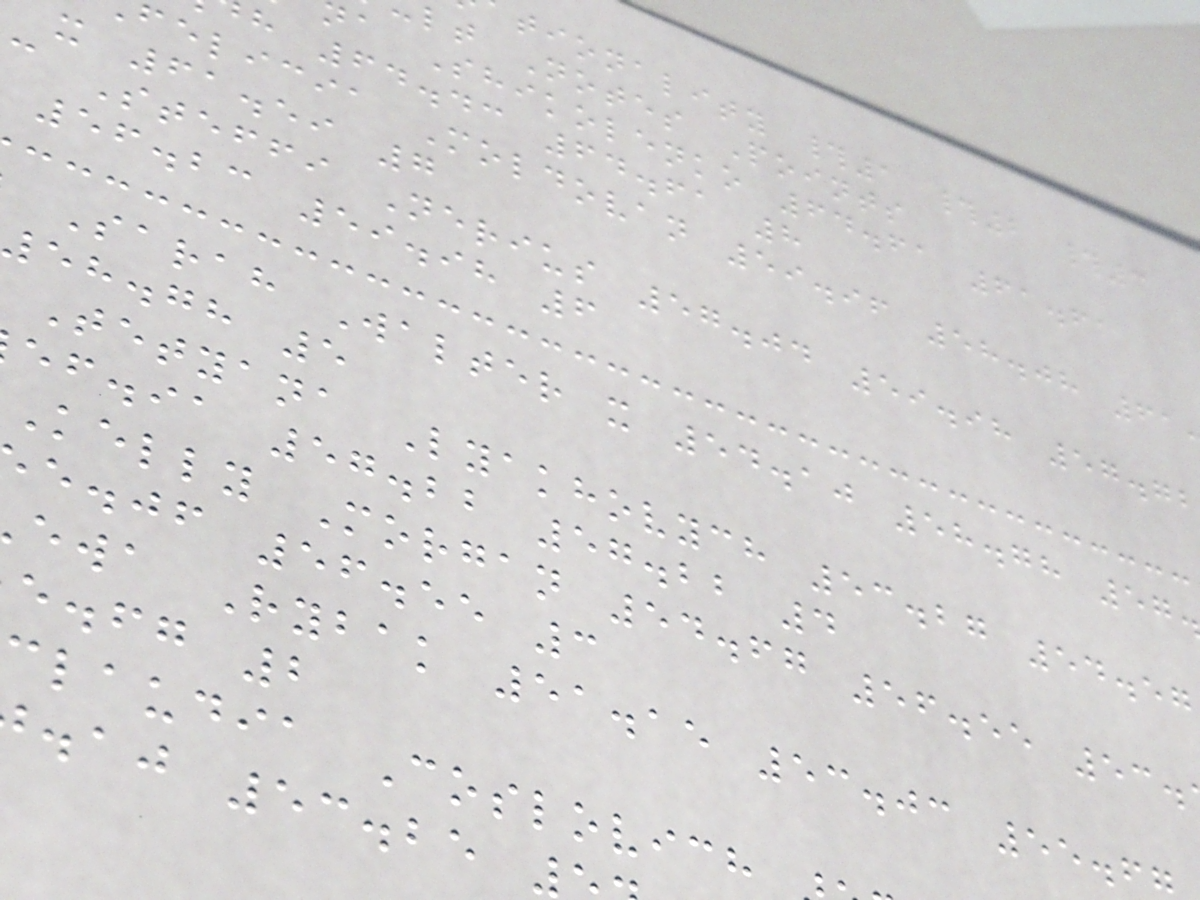tionality #1 #2 #3
lt Notes Points
a Shikolenko 64.61 61.61
h 64.43 64.61 8
felicia Moldovan 59.96 58.08 61
x 61.59 7
c Steffi Nerius 57.04 59.98 57.7
56.23 59.98 6
Sarah Walter x 54.10 58.78 57
eh.gh 5
Tetyana Lyakhovych 53.27 54.57
ef.ia 57.22 57.22 4
Kelly Morgan 54.67 56.55 53.
e.jf 56.55 3
ewa Rybak 51.15 53.03 55.6
e.fg 2
claudia Coslovich
.aj 53.25
